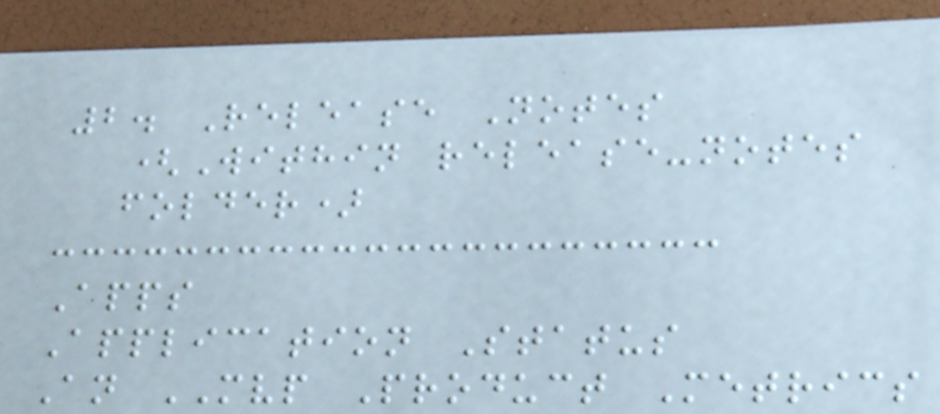2. Release Notes
(Within release-notes
folder)
Apps
Application Status
An MVP Product Metrics
